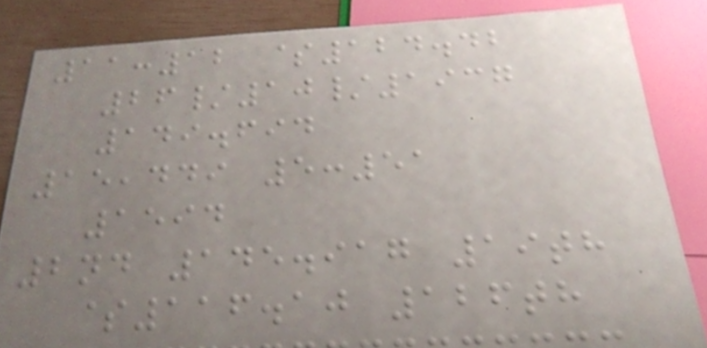11:12 $124.42
26/10/1937
149.694
15,449 5:51
1594
2nd 145.917 19th
$116.10 126th
